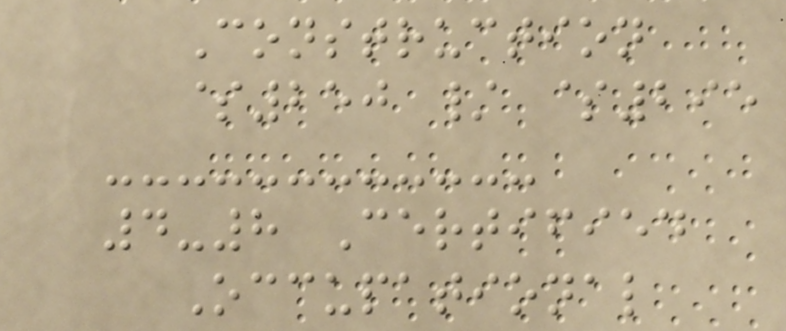Construction
$250 / $295
4-8 Certified
Occupational
